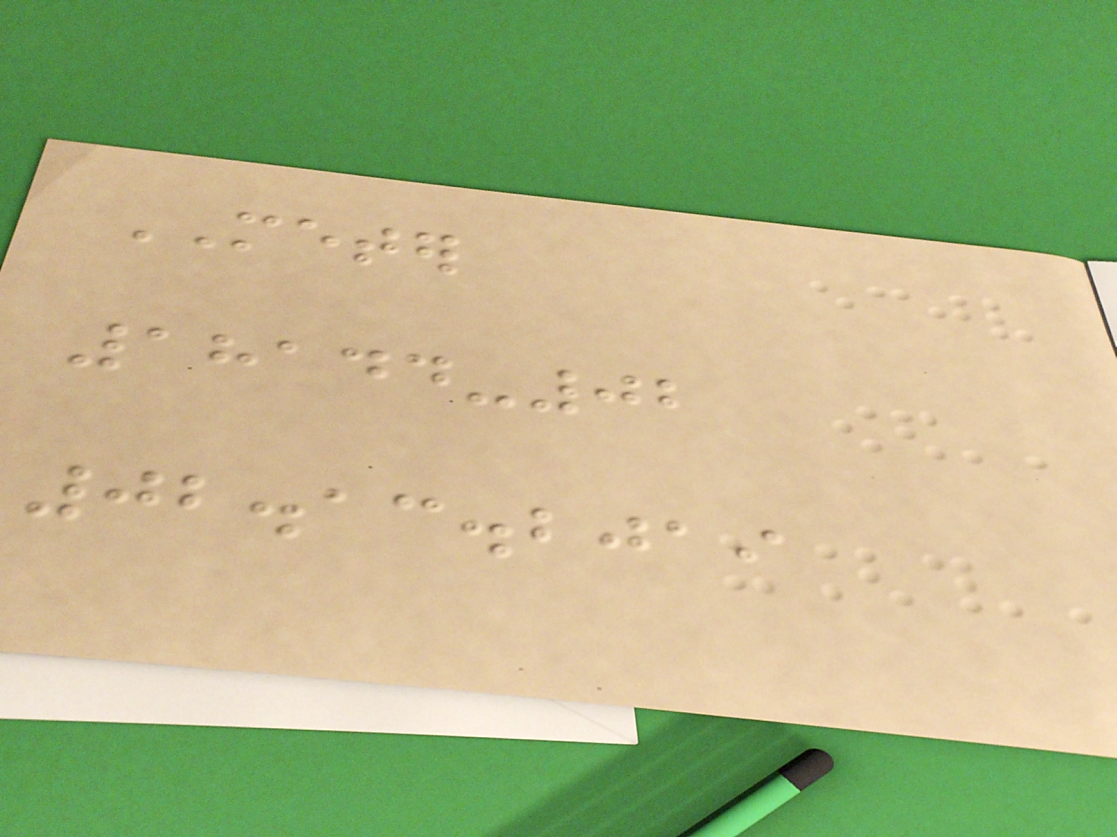METER
18144-02
02.13.2019
